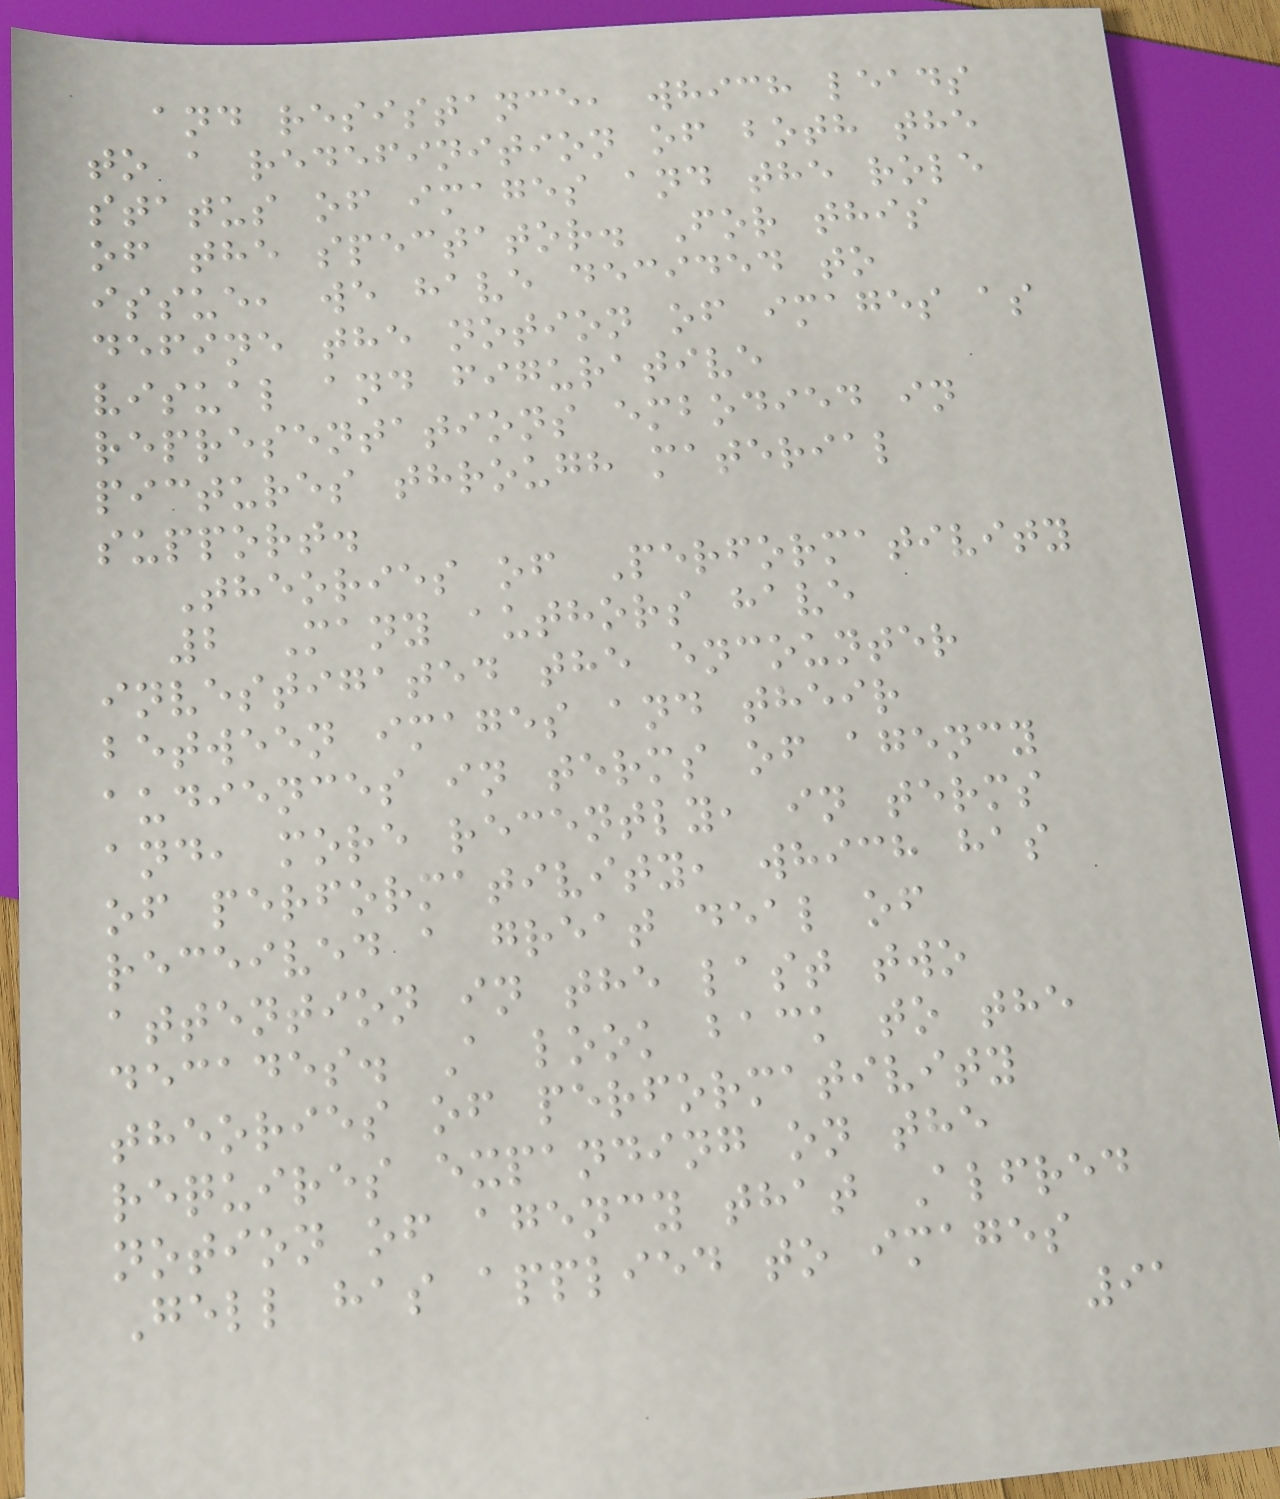and resistance, which leads
to a redefinition of both the
status of images and the role
of the spectator. For this
issue, we have decided to
define the notion of images as
visual and figurative
representations embodied in
pictures through material
support.
Theories of Performativity
2 Many authors have
investigated the encounter
between images and their
audiences in terms of agency
and, more recently, in terms
of performativity, which has
received a great deal of
attention in the last two
decades. A look back to the
theories of performativity
requires expanding on the
notion of agency that Alfred
Gell has applied to images
91
